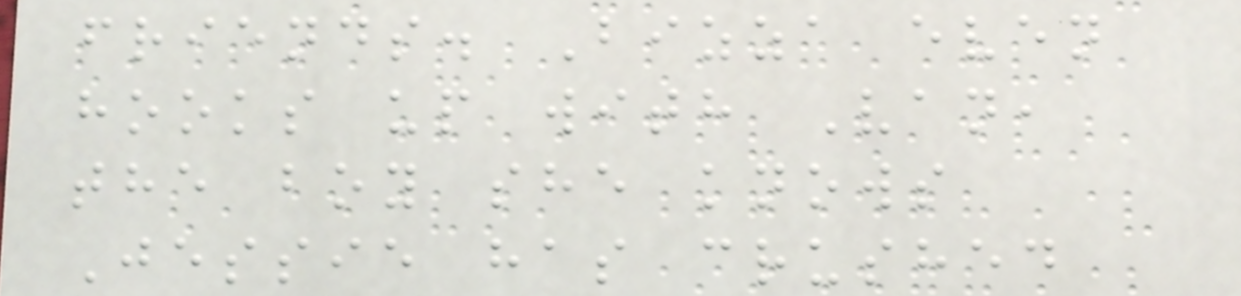friends. Bizza even
hooks up with Van,
the boy she knows
Jessie has crushed
